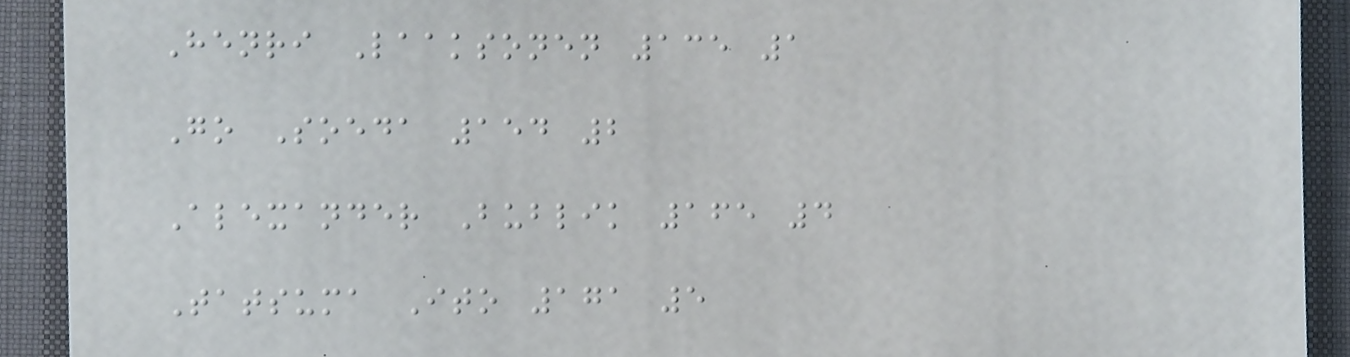Henri Laaksonen 135 1
Go Soeda 154 2
Alexander Bublik 165 4
Tatsuma Ito 171 5
